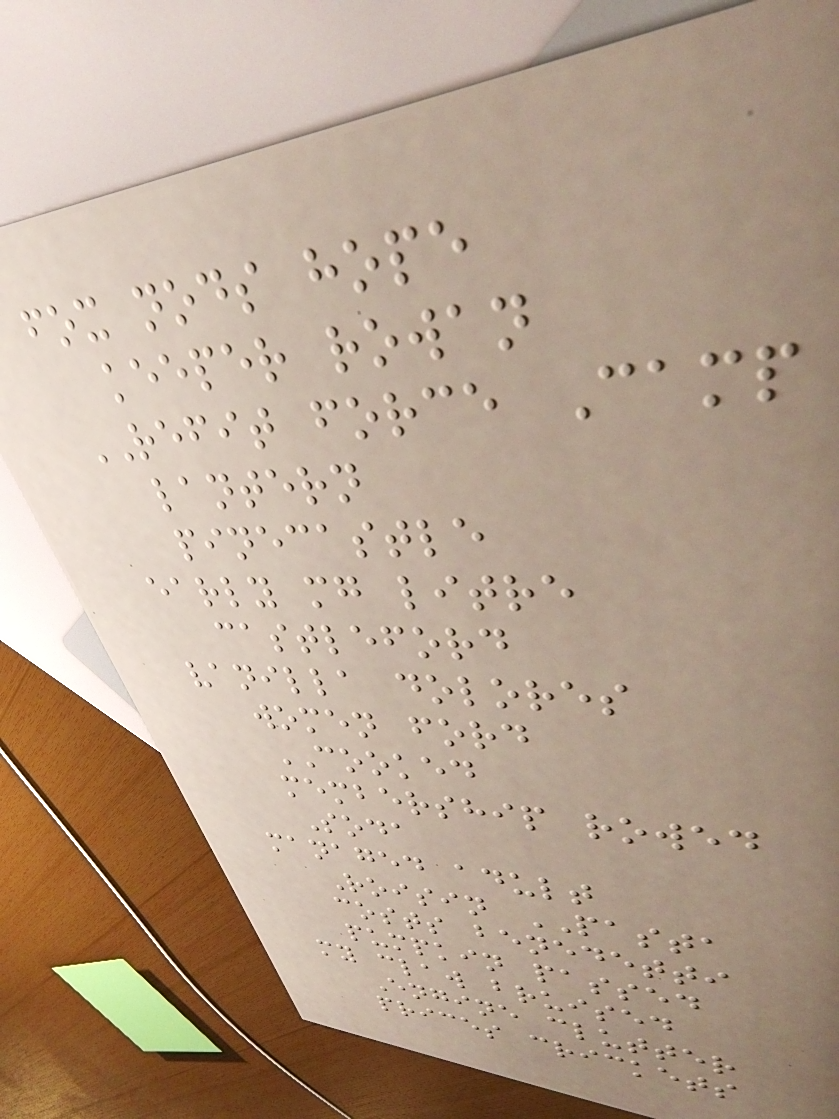fox nods hope
keeper rowan
REFIT force Camp
lantern
pinecastle
early mg litre
castleford
vanilla dolores
women ford
COOKED
membership rowed
Soda
managed adult
Roisin PASTA
costs benedetti
pumpkin passed
my claw bruised
Engine clutter
prices crickets
